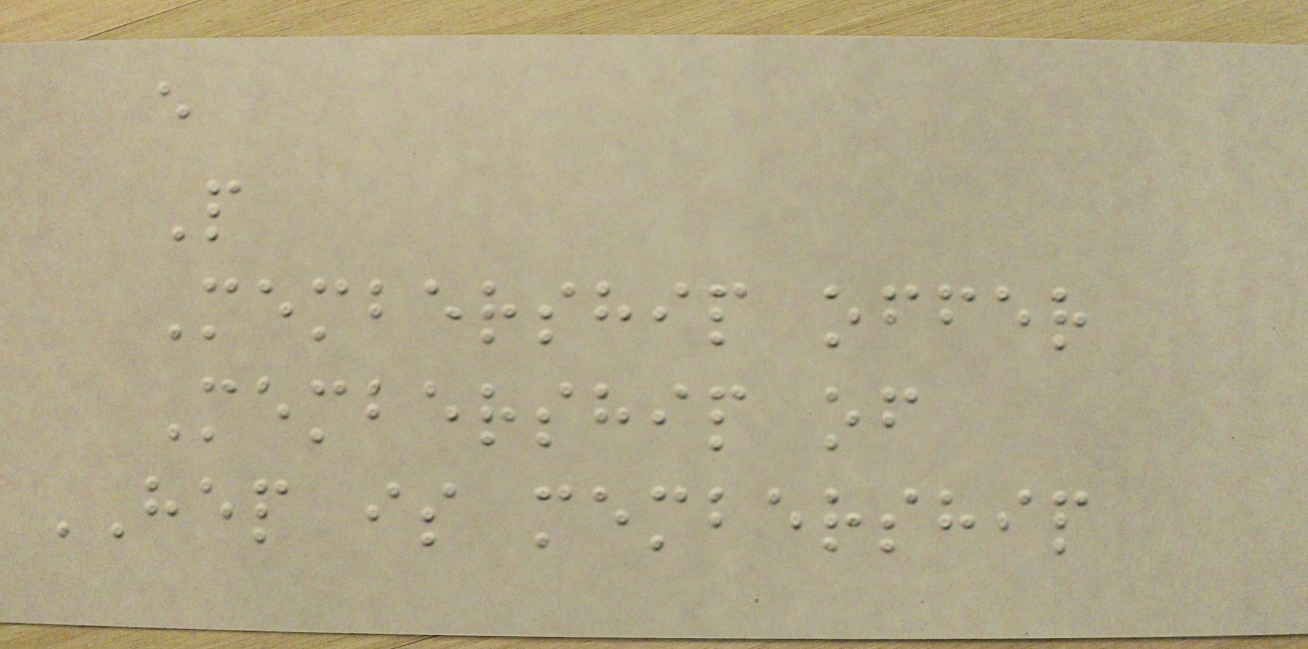e
P
Membership offer
Membership of
HEP is membership
